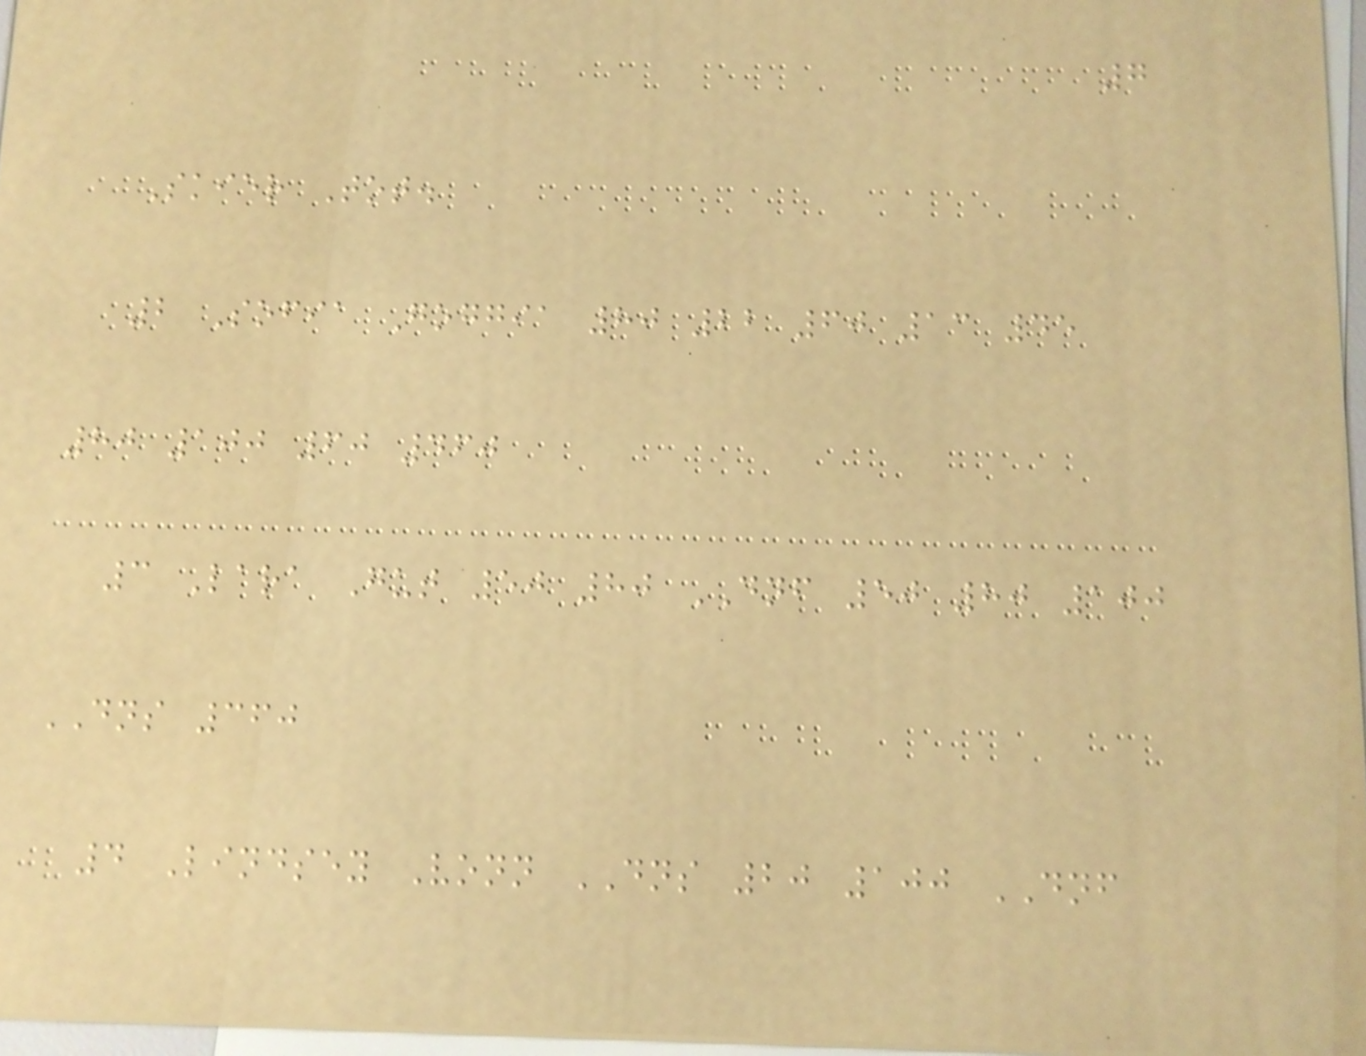7
Skier Tot.
2 Sofia Goggia 80 22 60 13 45
80 100 60 460
3 Lara Gut 50 80 DNF 50 80 100
DNS 360
4 Lindsey Vonn DNS 20 100 DNF
